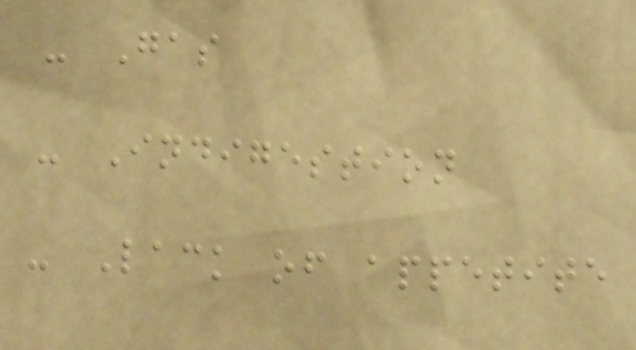- Gas
- Indigestion
- Lack of appetite
